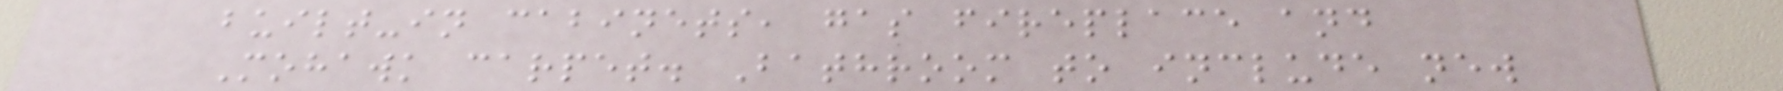built-in cabinets, gas fireplace and
Mohawk carpet. Bathroom to include new
